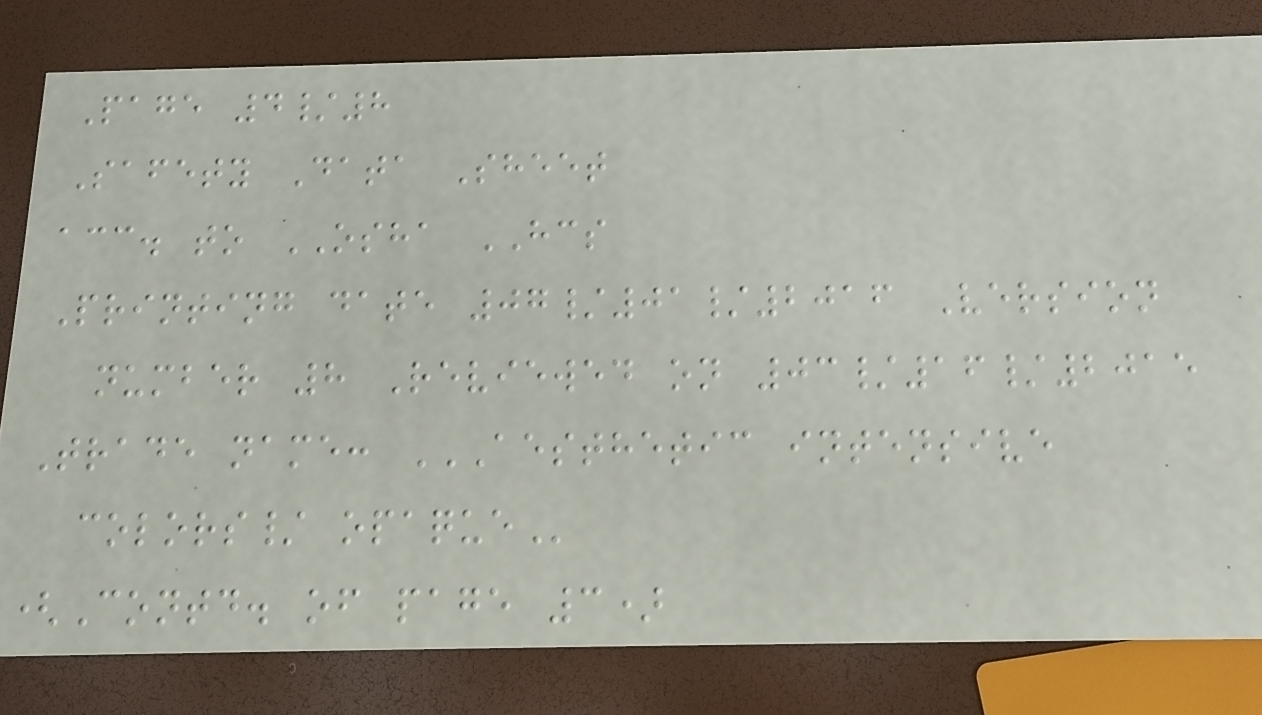Page 4/8
Safety Data Sheet
acc. to OSHA HCS
Printing date 07/01/2016 Version
number 8 Reviewed on 03/16/2015
Trade name: AESTHETIC INTENSIVE
COLORS/ OPAQUE
(Contd. of page 3)
